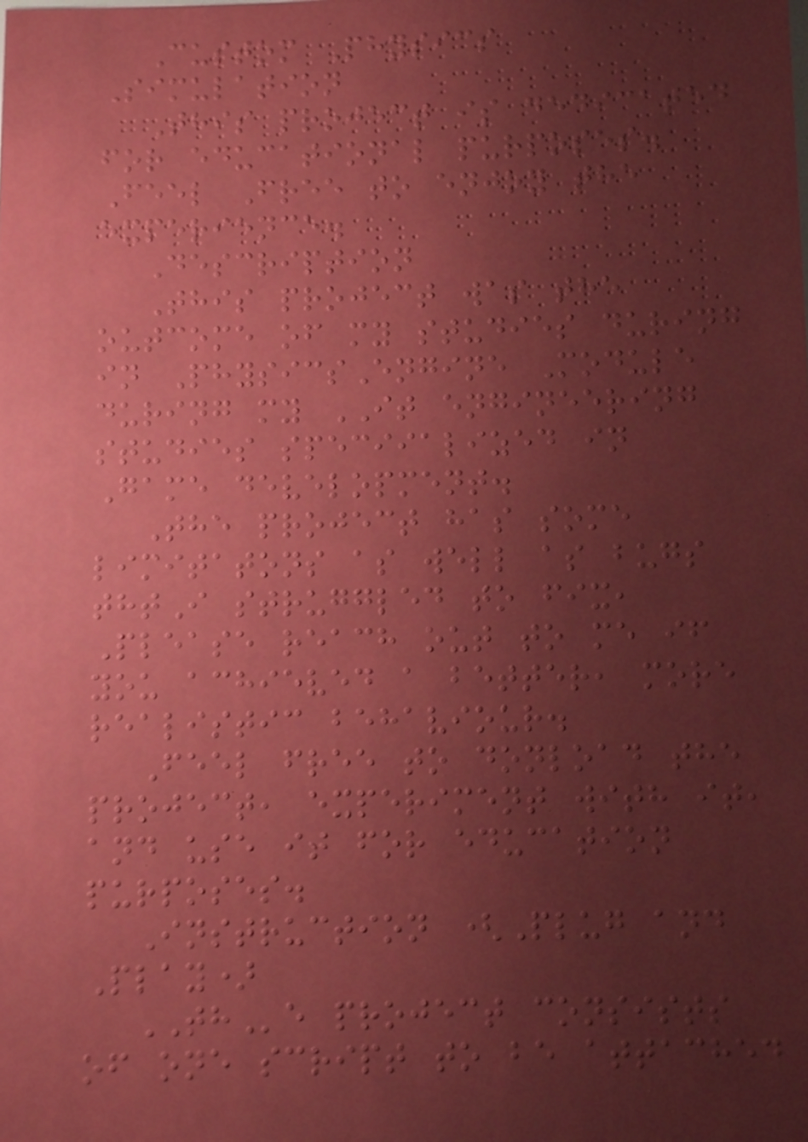Custom Physics
Simulation
This project is dedicated
for educational purposes.
Feel Free to enjoy the
experience.
Description
This project was the
outcome of my studies during
in PhysicsEngine Module
during my IT engineering
studies speciialized in
Game development.
The project has some
limitatons as well as bugs
thtI struggled to fix,
Please reach out to me if
you achieved a better, more
realistic behaviour.
Feel free to donload the
project, experiment with it,
and use it for education
purposes.
Instruction (Plug and
Play)
THe project consists
of one script to be attached
